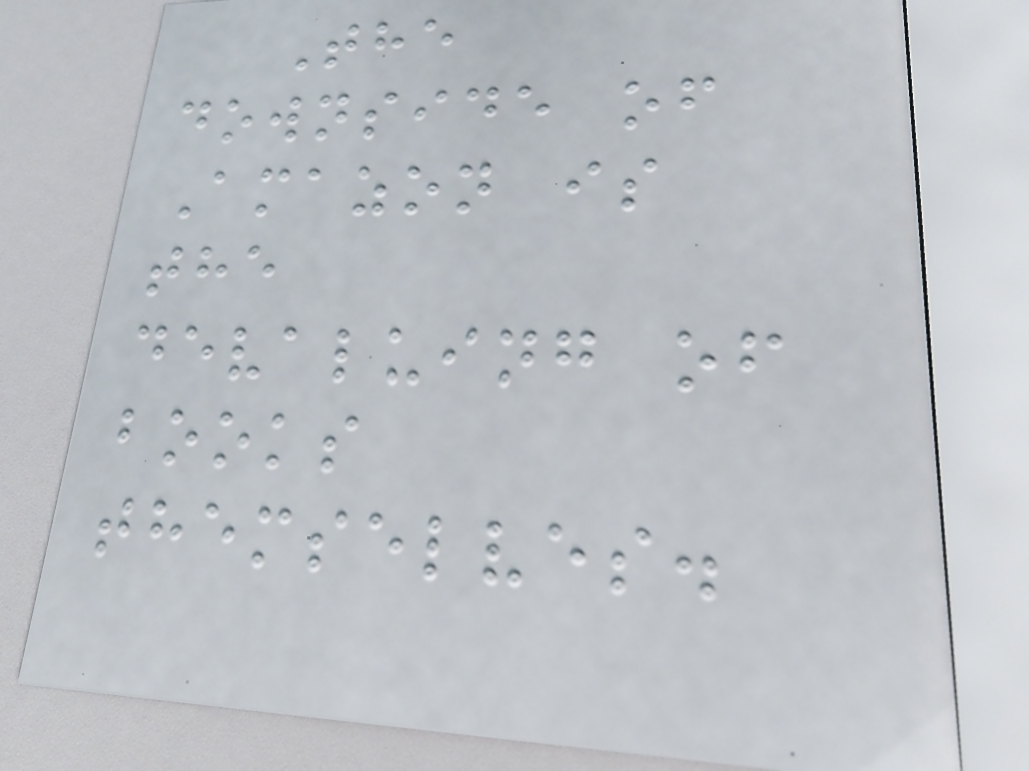The
downside of
Amazon is
the
devaluing of
books
themselves.
